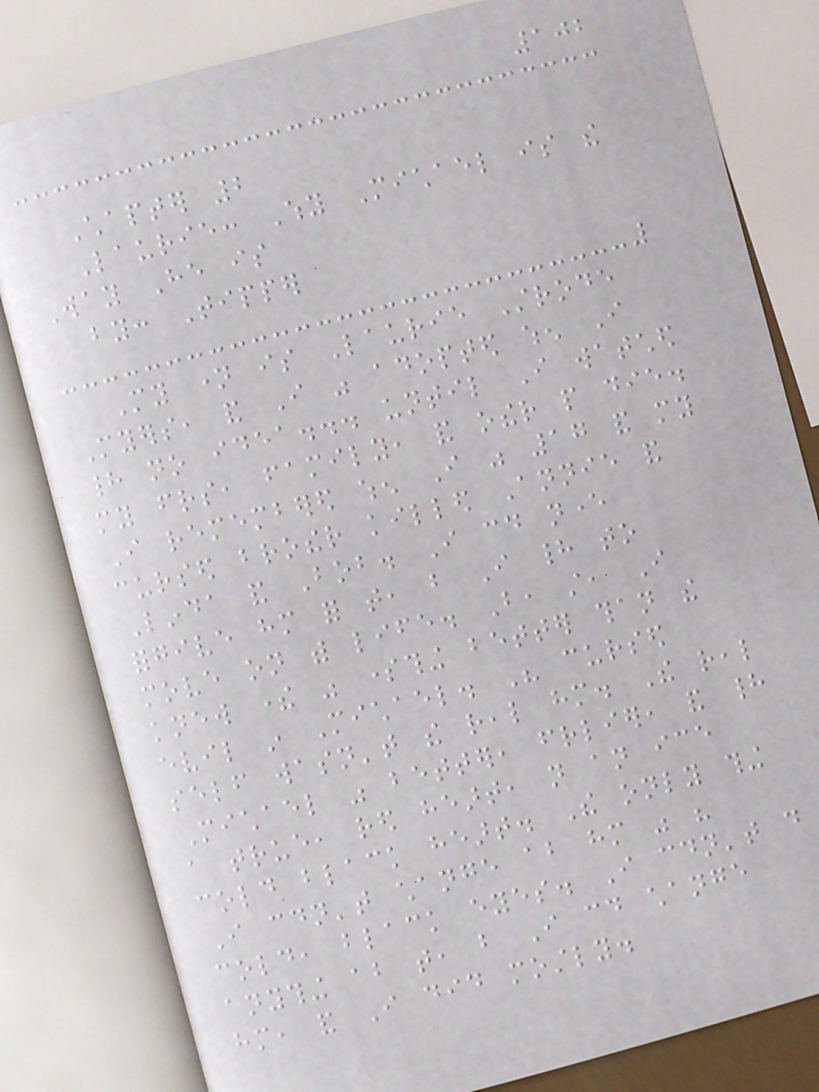102
Chapter 2
Laurie: Why Michael is the
Way He is
by: Tipper
My name is Laurie Strode
Myers, and I was adopted when I
had no idea... until I watched
my friends, family, and other people die.
I remembered when I was 17 and my
cursed brother killed Annie and
Linda and Bob. I could never
forgive him for that, but I had to
move on with life. But, still, I
knew there was something better than the
evil in Michael. His cursed
self wasn't the real him. The real
Michael was better, friendlier, and had
a true, red heart, not an ice
cold black heart. The only thing
I couldn't change about him was his
cold, black eyes. I couldn't do
anything about that, but I could change
him, and I did mostly.
